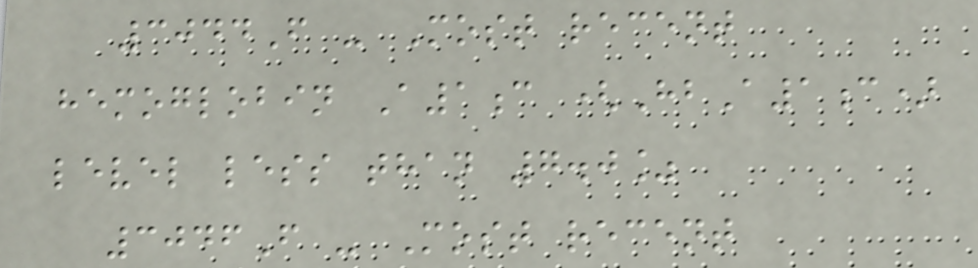3044F - Most recent
hemoglobin A1c (HbA1c)
level less than 7.0%
3046F - Most recent
